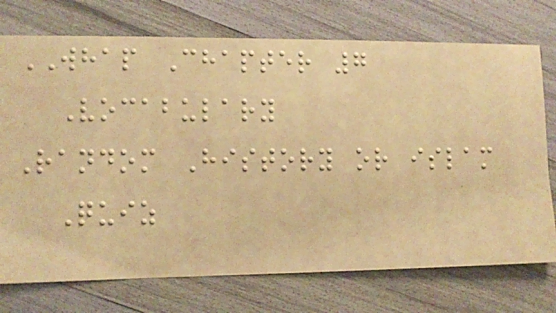WHAP Chapter 7
Vocabulary
Random History or islam
Quiz
